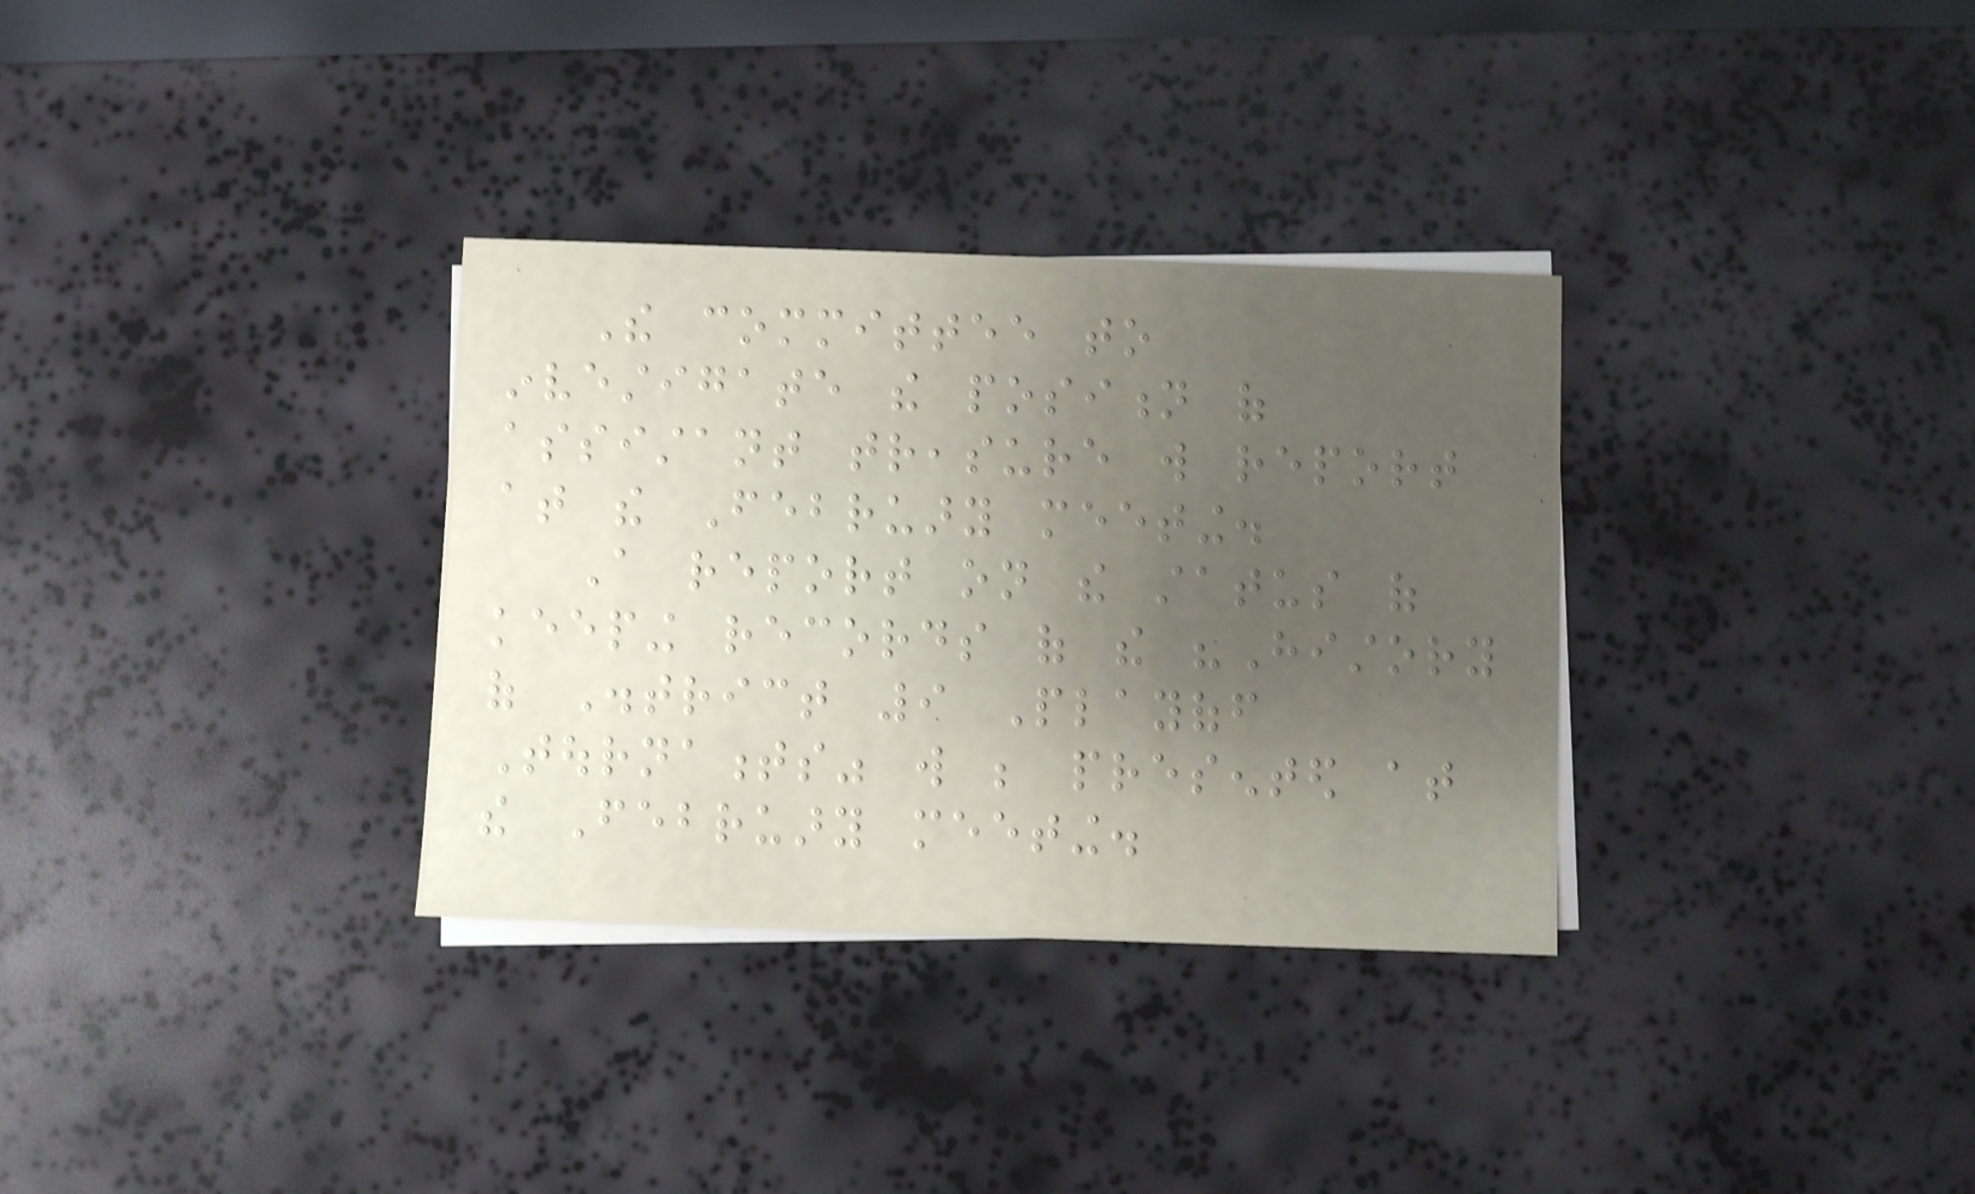The committee to
investigate the position of
assistant treasure will report
at the February meeting.
A report on the status of
keeping records of the "History
of District 9 Playoff
Tournaments" will be presented at
the February meeting.
